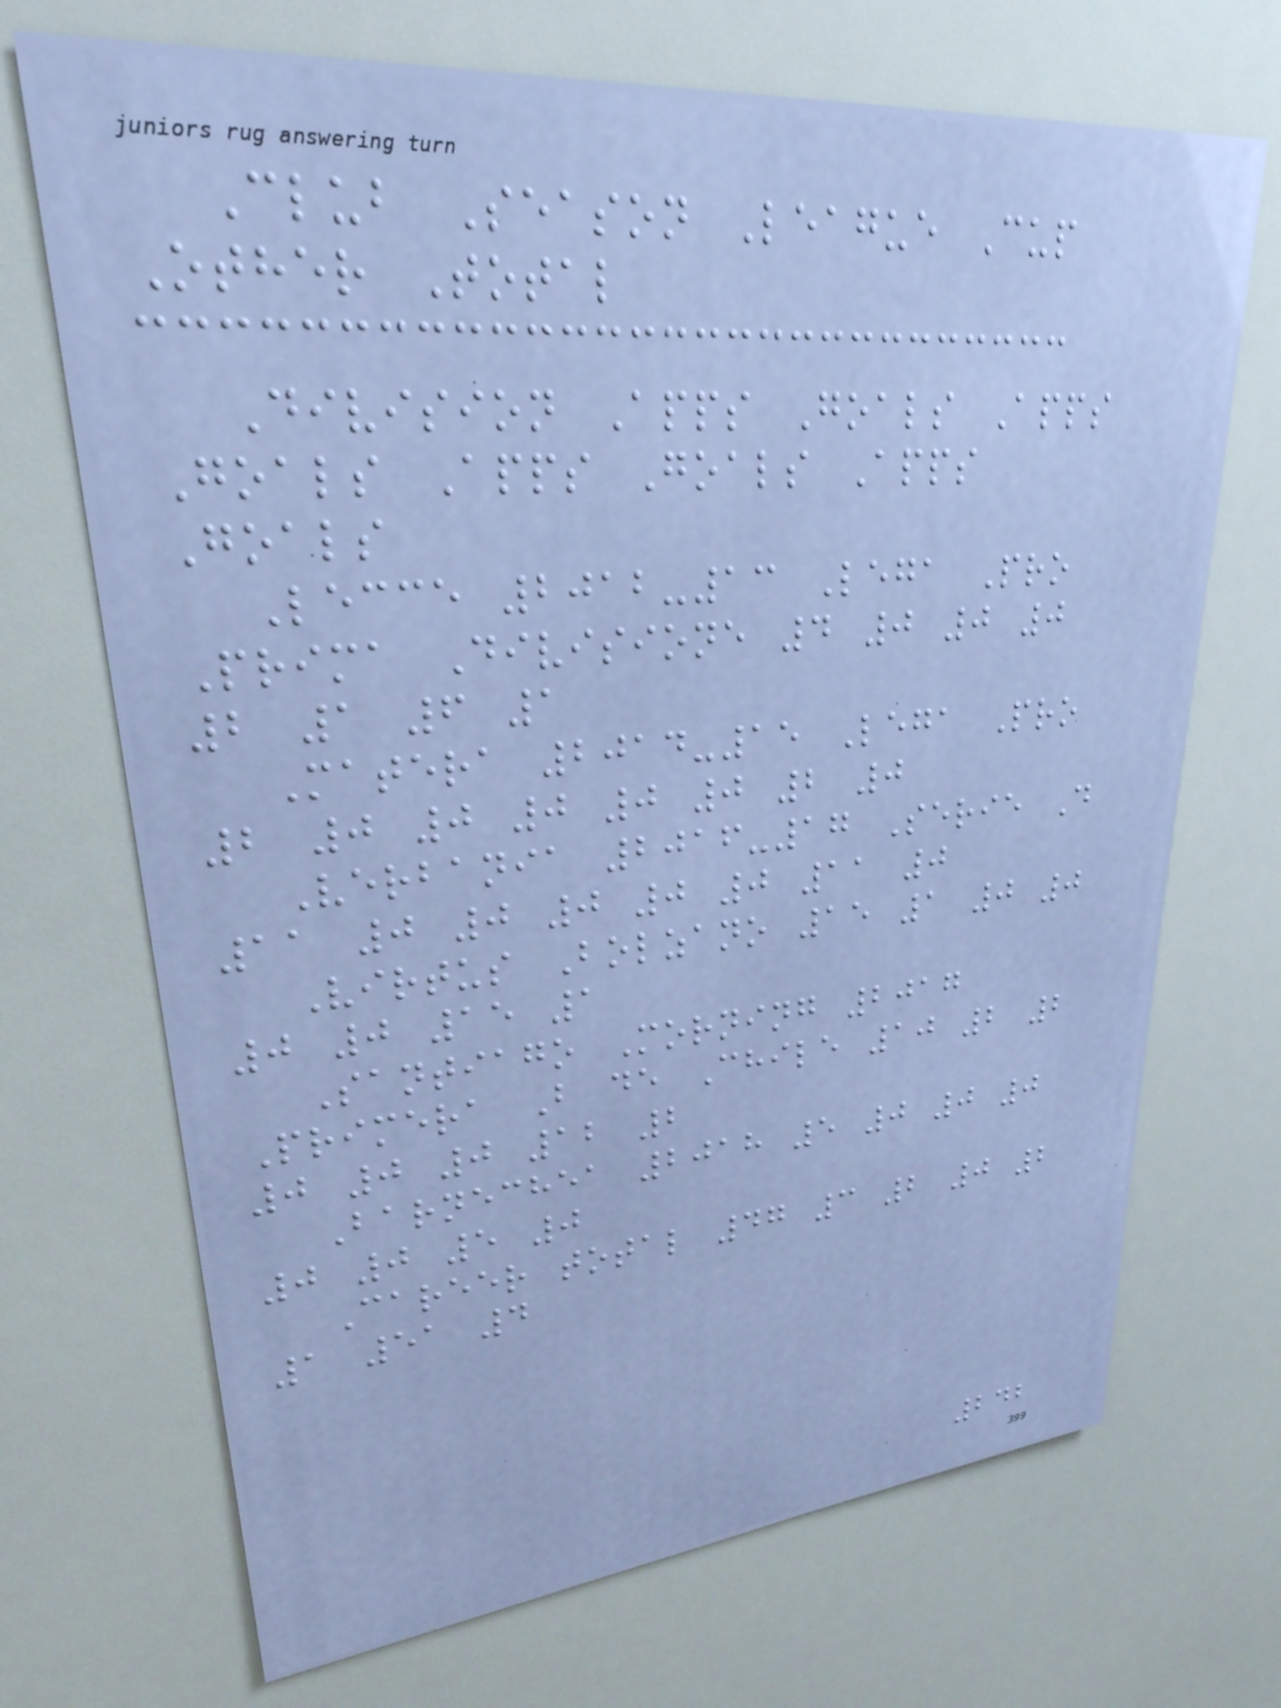Club Season League Cup
Other Total
Division Apps Goals Apps
Goals Apps Goals Apps
Goals
Lecce 2012-13 Lega Pro
Prima Divisione 4 0 0 0
2 1 6 1
Matera 2014-15 Lega Pro
2 0 0 0 0 0 2 0
Verbania 2016-17 Serie D
11 0 0 0 0 0 11 0
Virtus Bolzano 15 1 0 0
0 0 15 1
Santiago Morning 2017
Primera B de Chile 10 2 2
0 0 0 12 2
Barnechea 2018 5 0 0 0
0 0 5 0
Career total 47 3 2 0 2
1 51 4
242
